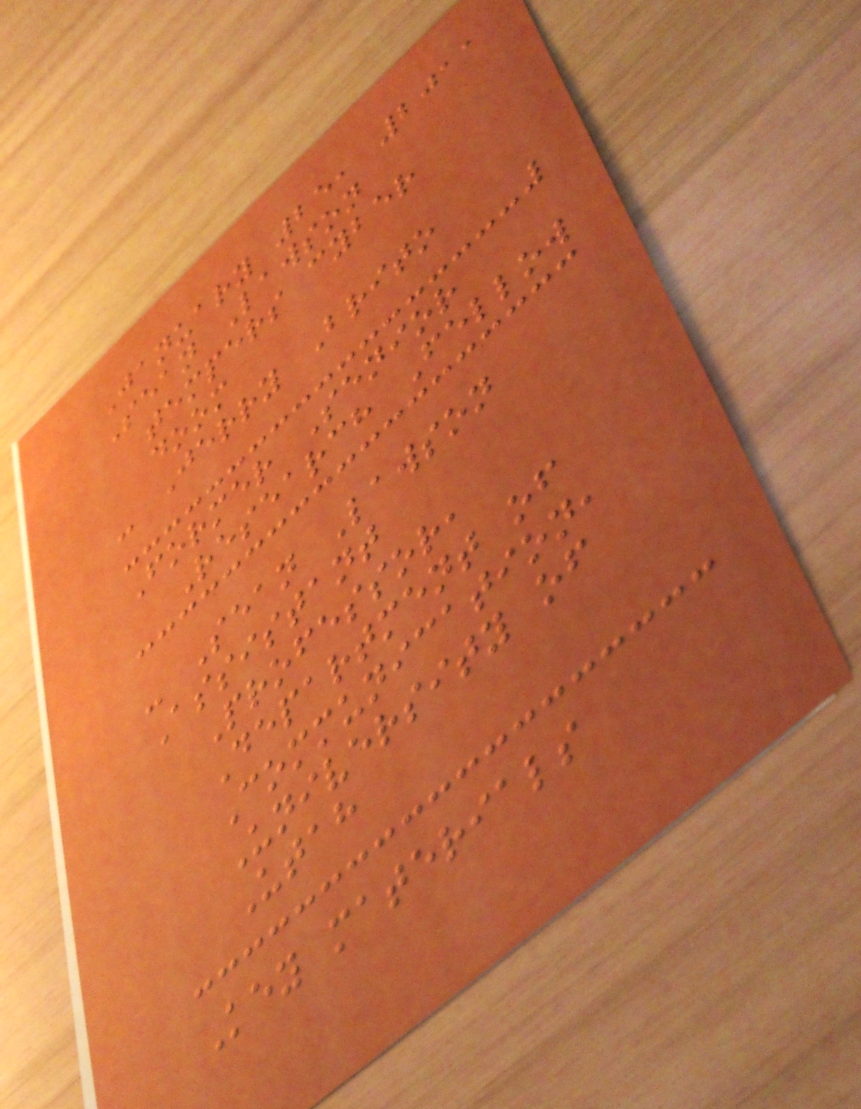January 25, 2011
Sean Lawson
tempers cyber
doom
- Jerry Brito
Former Senior
Research Fellow
- Sean Lawson
Assistant
Professor,
Department of
Communication,
University of
Utah
Key materials
